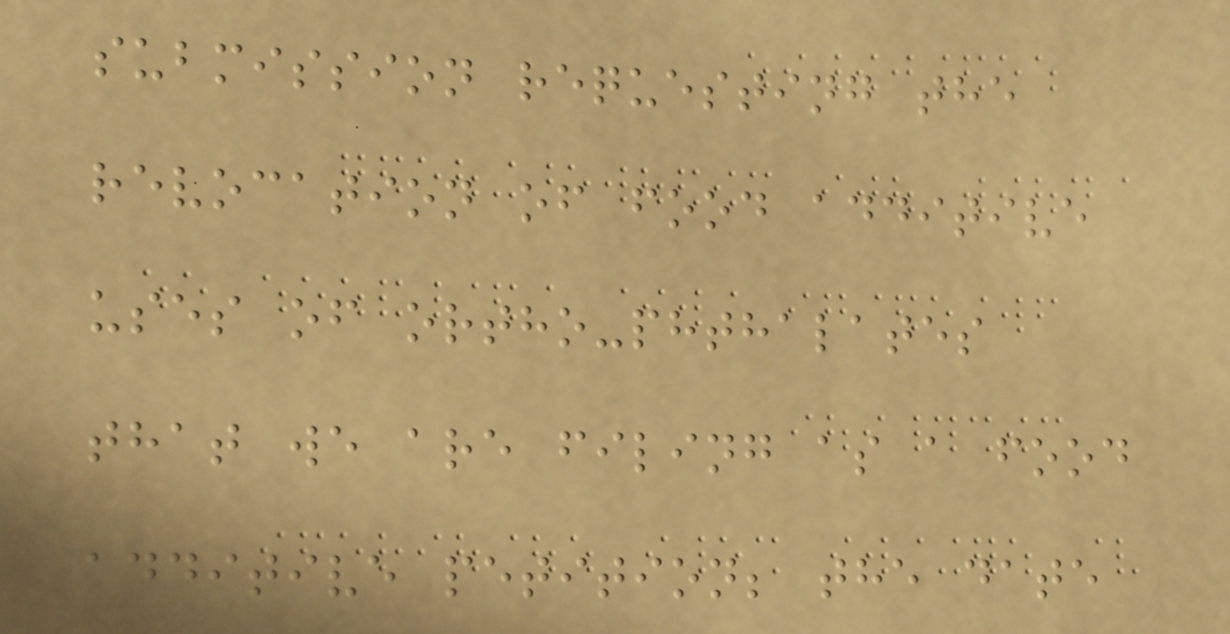submission requesting the
revocation of food additive
uses of ortho-phthalates
that we are filing as a food
additive petition; the date
